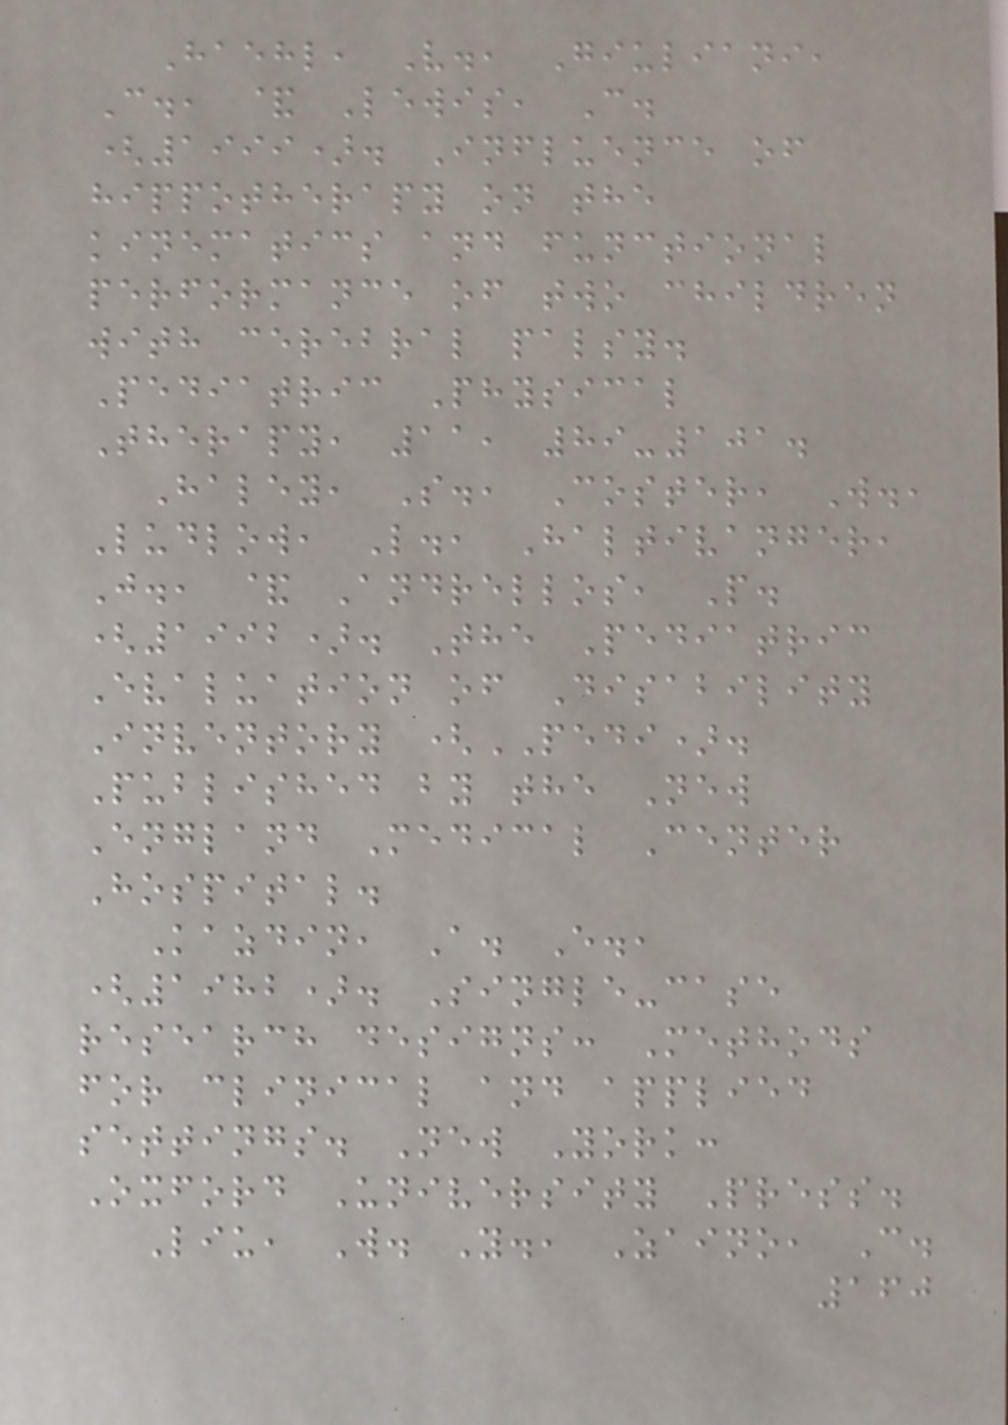Haehl, V., Giuliani,
C., & Lewis, C.
(1999). Influence of
hippotherapy on the
kinematics and functional
performance of two children
with cerebral palsy.
Pediatric Physical
Therapy, 11, 89-101.
Haley, S., Coster, W.,
Ludlow, L., Haltivanger,
J., & Andrellos, P.
(1992). The Pediatric
Evaluation of Disability
Inventory (PEDI).
Published by the New
England Medical Center
Hospital.
Kazdin, A. E.,
(1982). Single-case
research designs: Methods
for clinical and applied
settings. New York:
Oxford University Press.
Liu, W. Y., Zaino, C.
160
